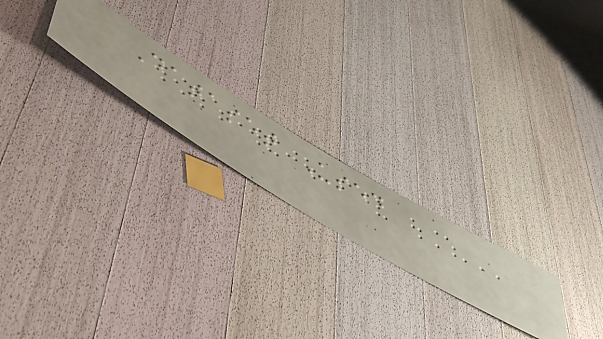Dataset Used
